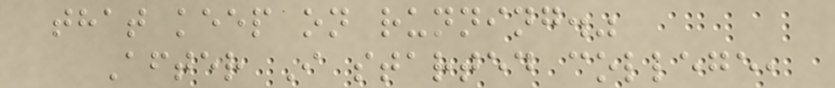that keep on running."
After I started college,
